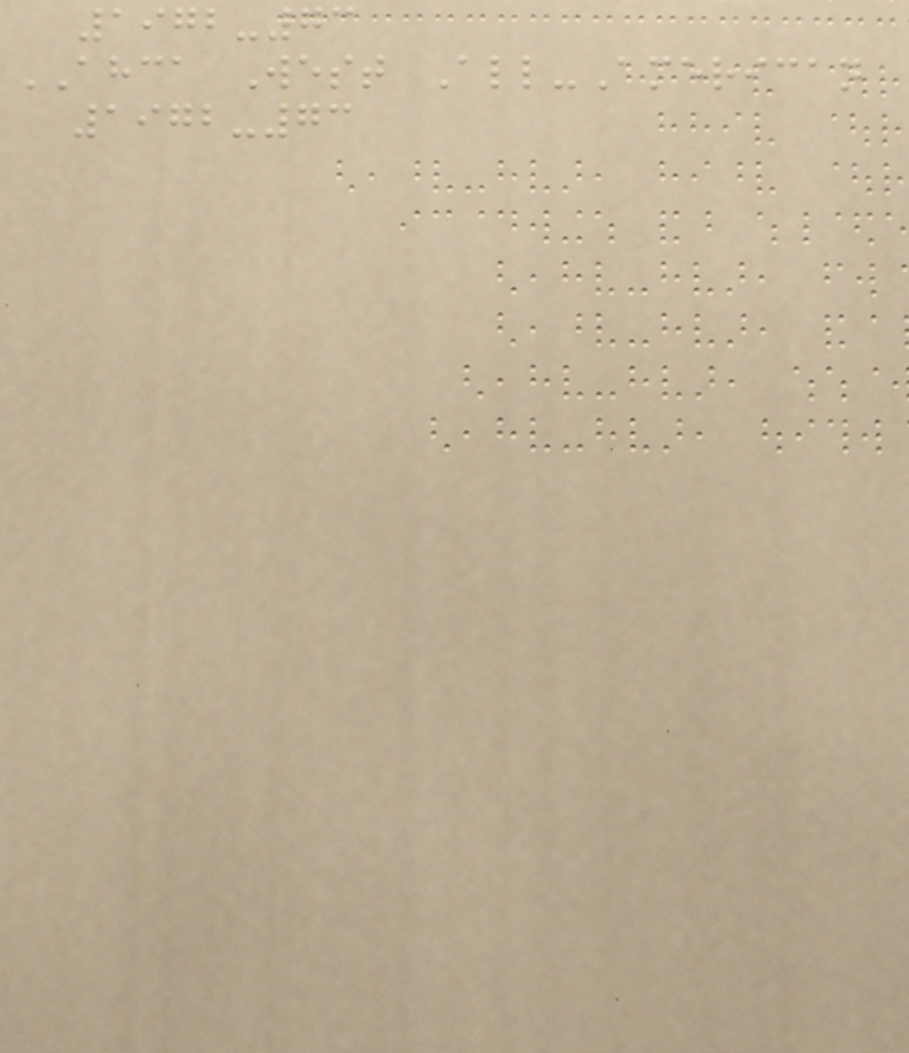1972-73
AHCA West All-American
1972-73
